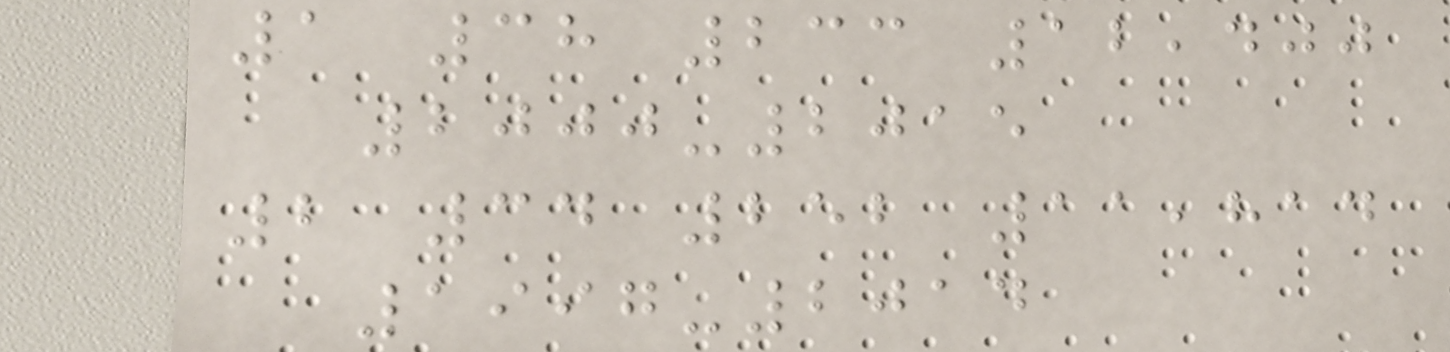1 38 233 12,400
2000-2015
2 34 252 11,814
1997-2014
